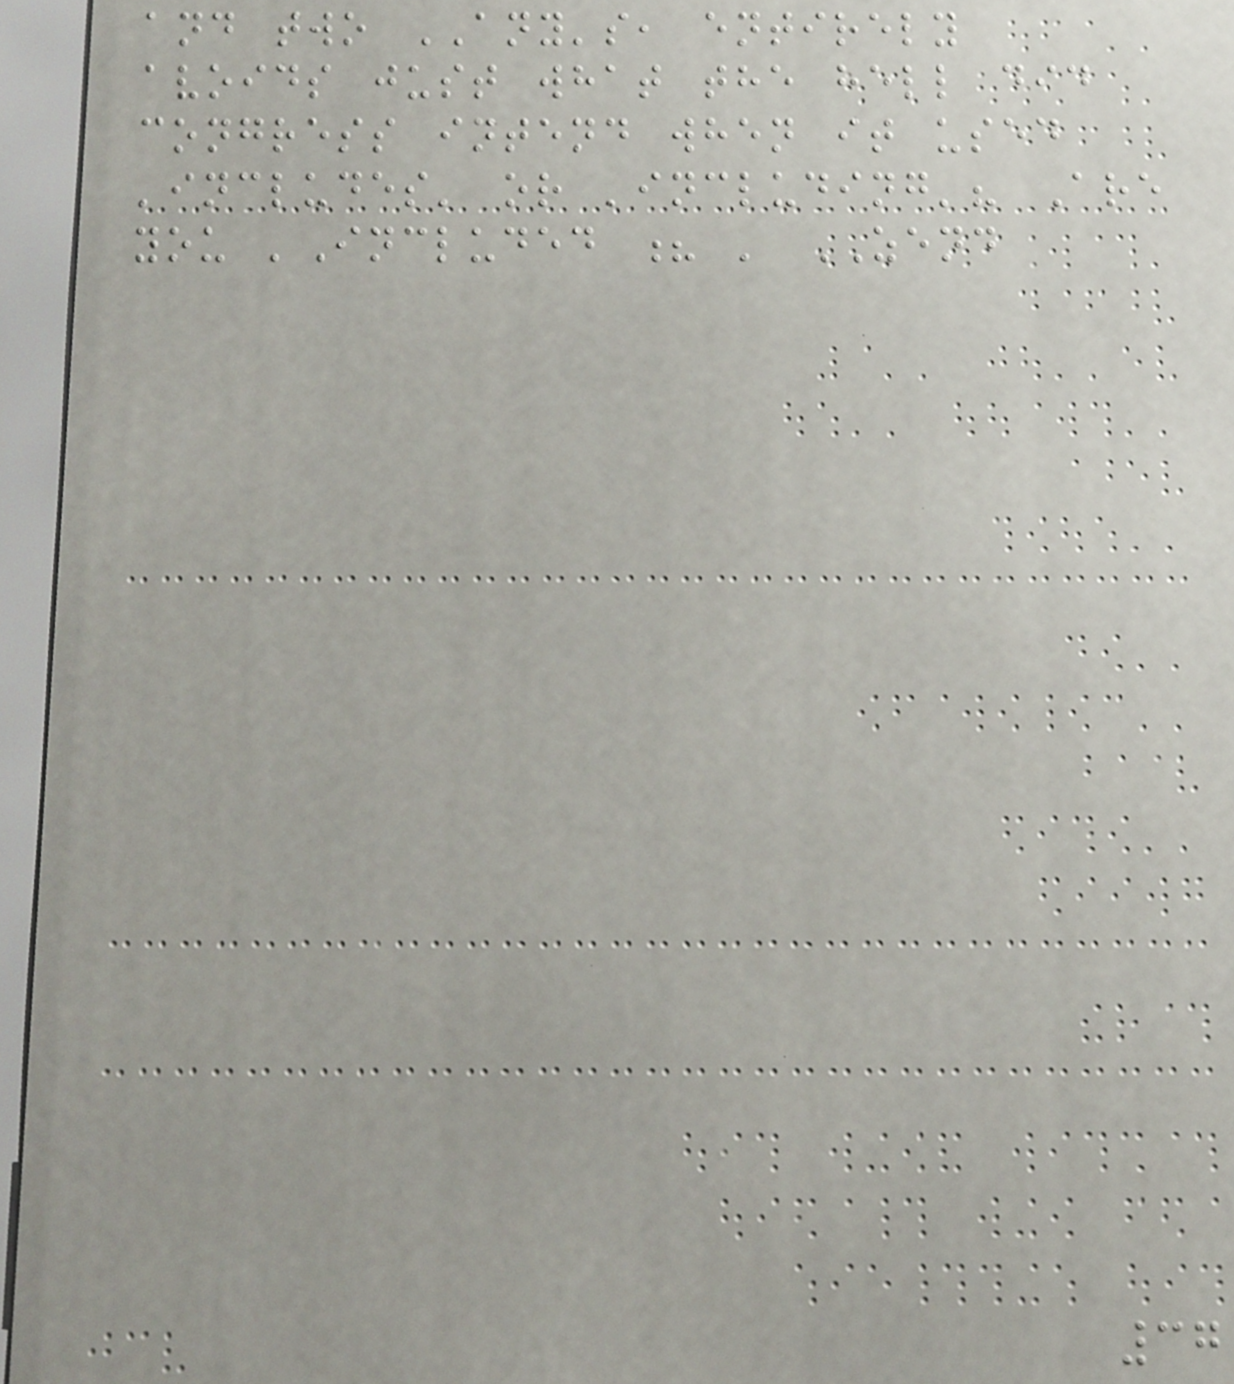and two ANY's, entirely
avoids just what the hell did
congress intend when it used
'includes' or 'including'? Are
you 'Included ? ' ZEND
37
